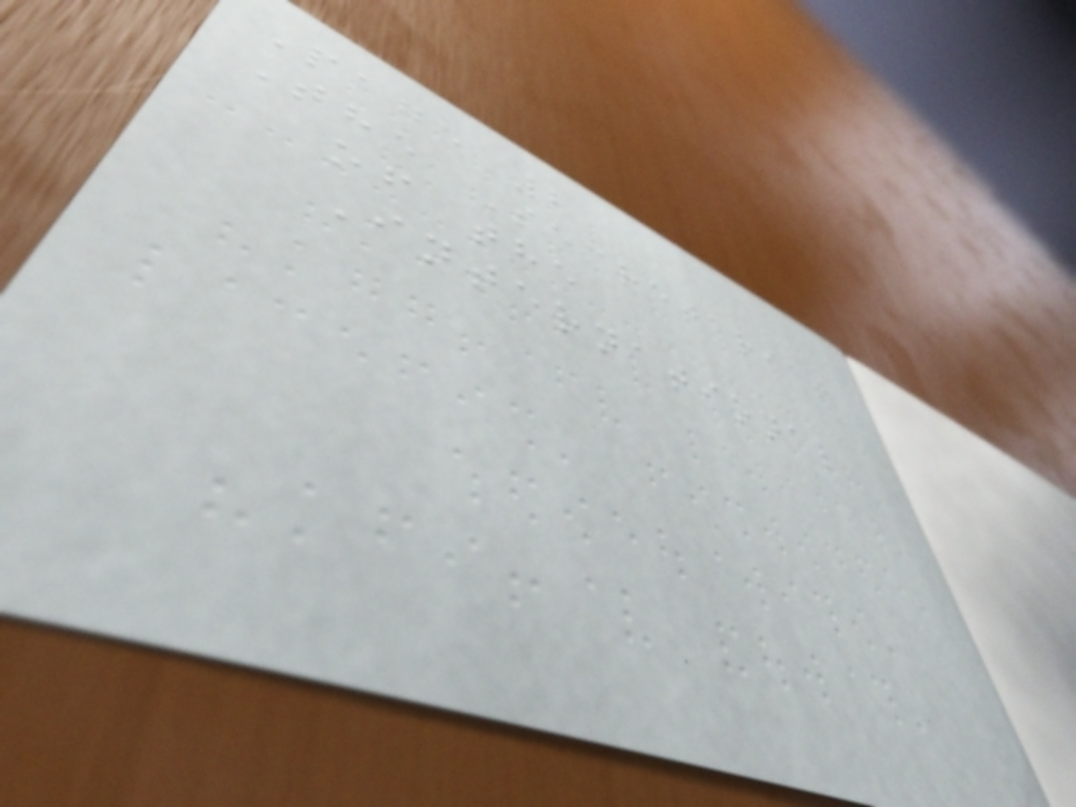Page 2
The Secretariat
of the
International
